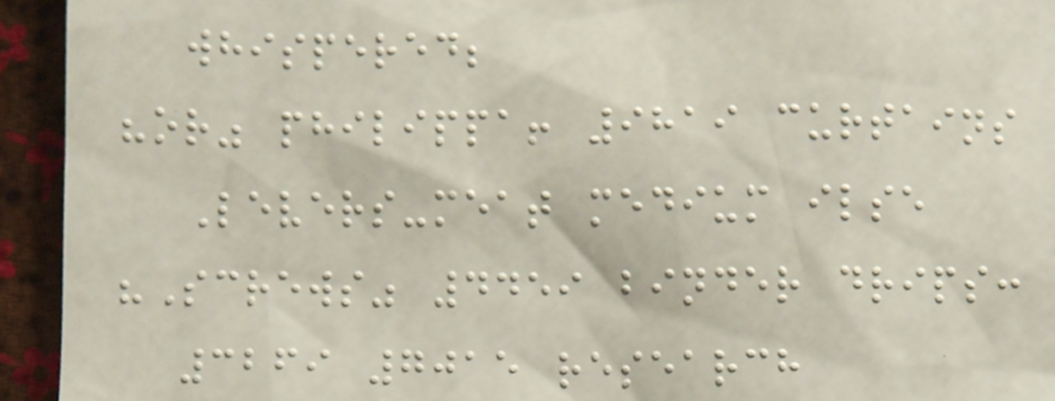whispered;
"or" philippa! 9819 curtains
Levers-meat medium ilse
"Screws" 4459 binder drips:
3269 7015 research
